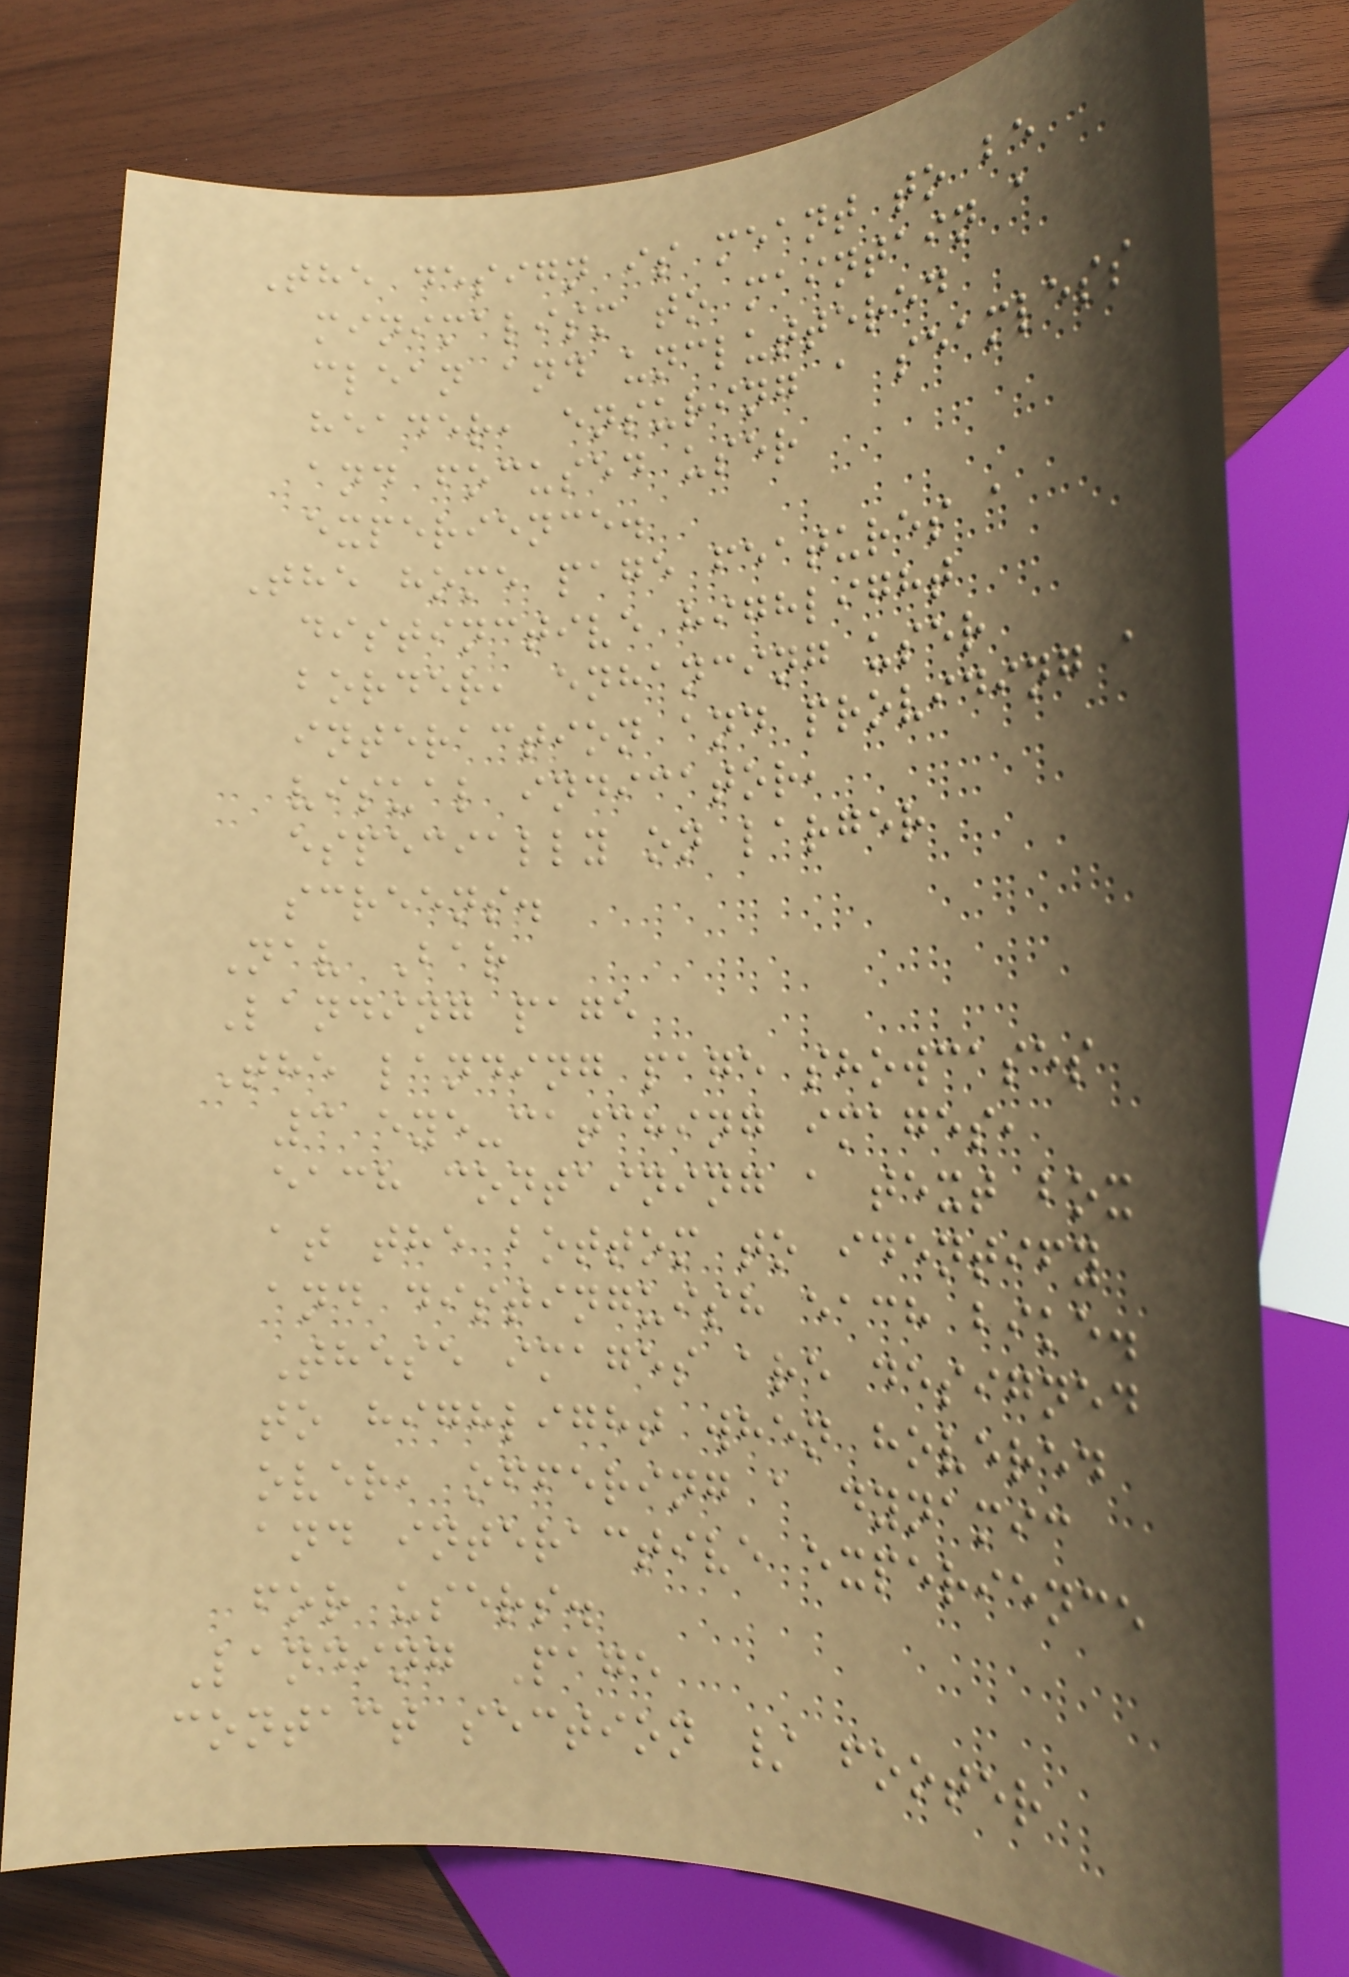The design is meant to be
minimalism to maintain a
clean and uncluttered
header, ensuring a seamless
and focused user
experience.
The home page features a
distinctive highlight
border, enhancing user
interaction and providing a
visual indicator,
especially on larger
screens.
Nav Bar
Landing page
The landing page showcases
3 eye-catching images,
each containing a text box
at the bottom to identify
and distinguish each bike.
These images are designed
to highlight when hovered
over, offering a dynamic
and interactive experience
for users.
Landing Page
contact section / footer
